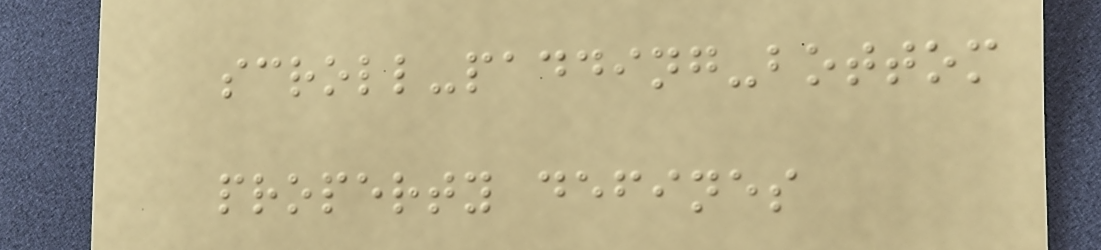scroll-padding-bottom
property defines
